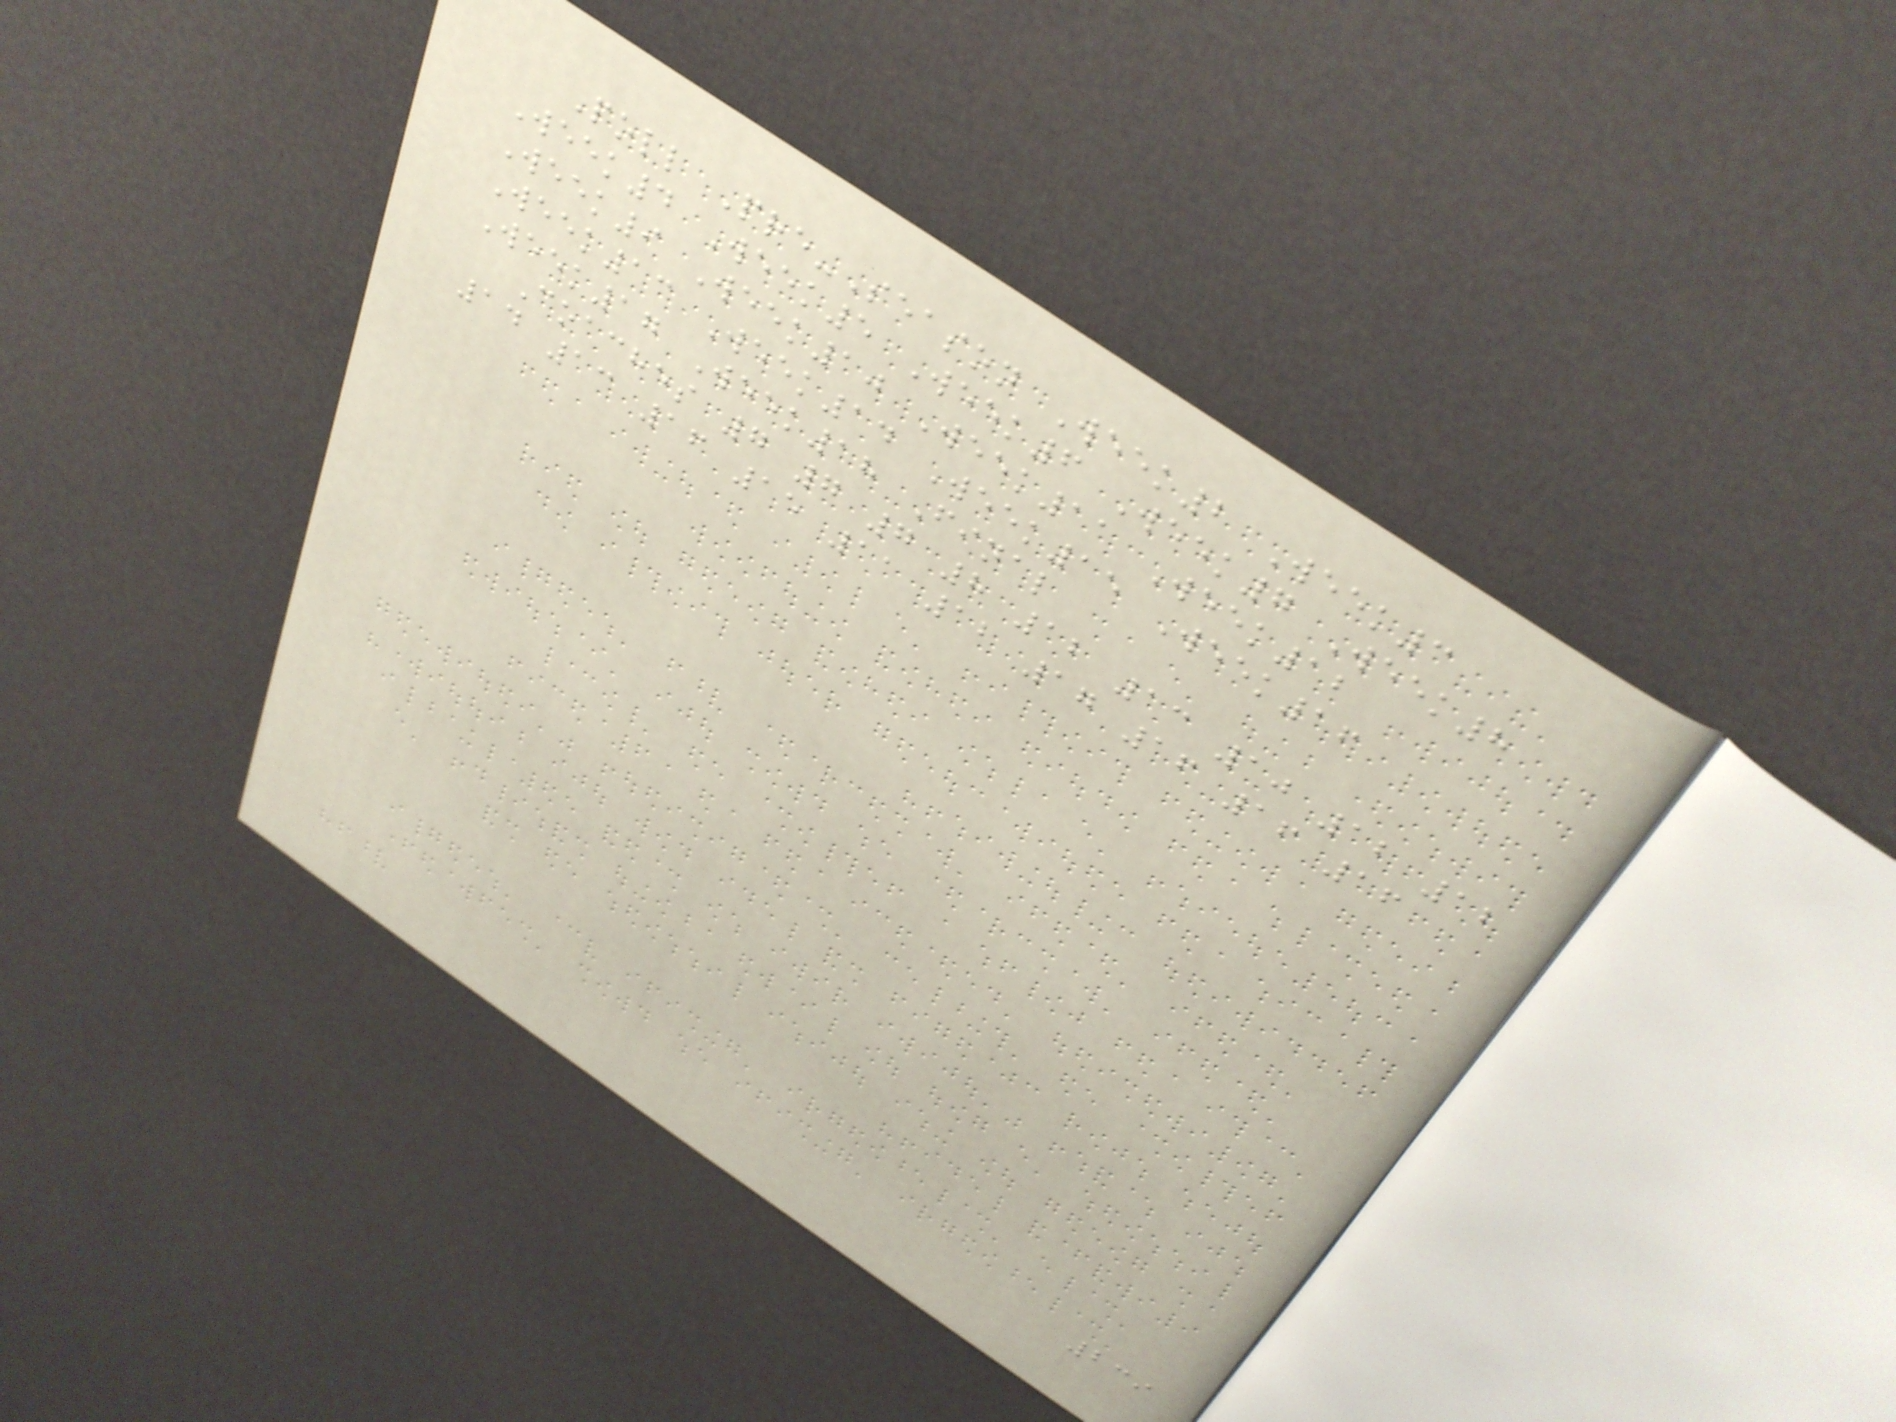Poll Pre-Season Week2 Week3
Week4 Week5 Week6 Week7 Week8
Week9 Week10 Week11 Week12
Week13 Week14 Week15 Week16
Week17 Week18 Final
Coaches 7 7 7 8 12 13 10 12 12
14 13 16 15 11 12 17 16 16 16
239
